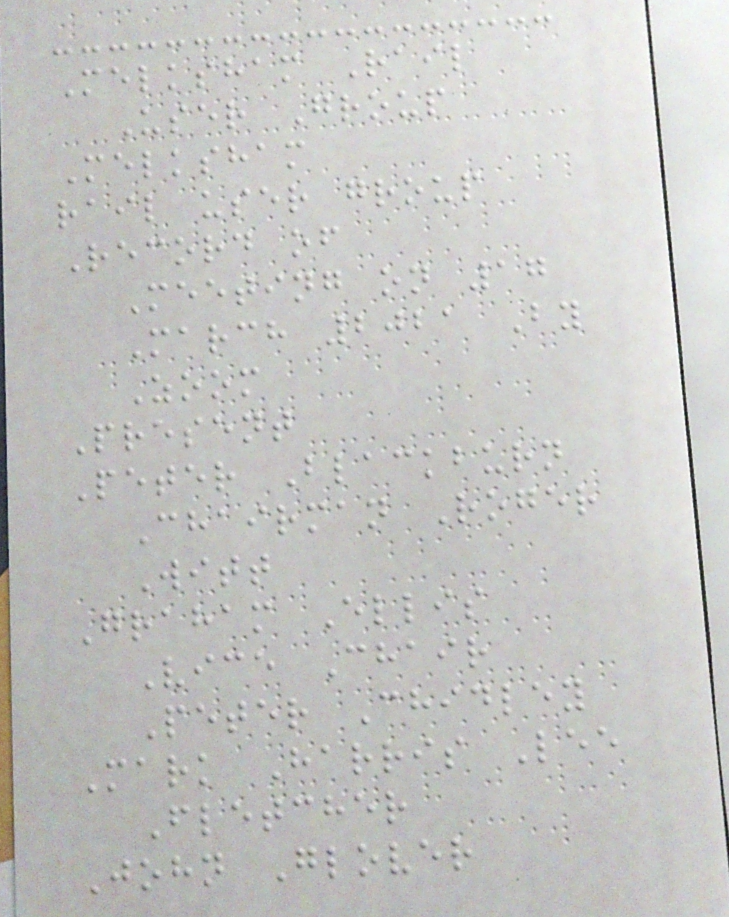Melksham Rail
User Group
Melksham
rail user group
Record of
Meeting on 17
March 2021 By
Zoom
Present
Peter Blackburn
Chairman Roger
Witt
Graham Ellis
Vice Chair
Peter Chidley
Mark Harris Lee
Fletcher
John Glover
